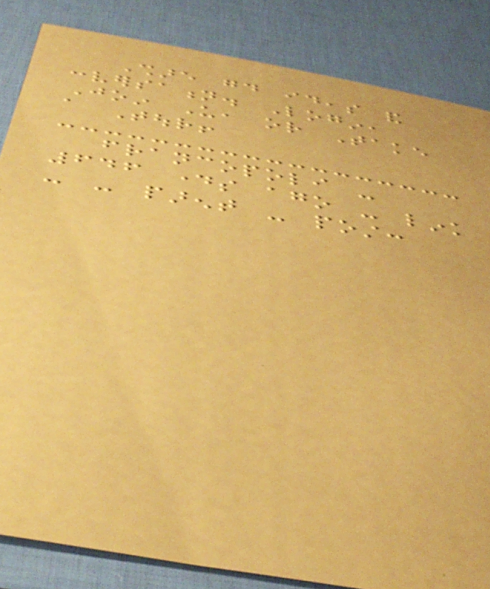Share good ideas and
conversation. Login,
Join Us, or Take
a Tour!
francopoli -
646 days ago - link
- - parent - post:
